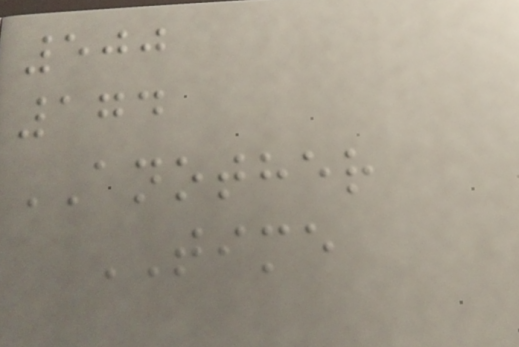500
174
ANOTHER
TIME
